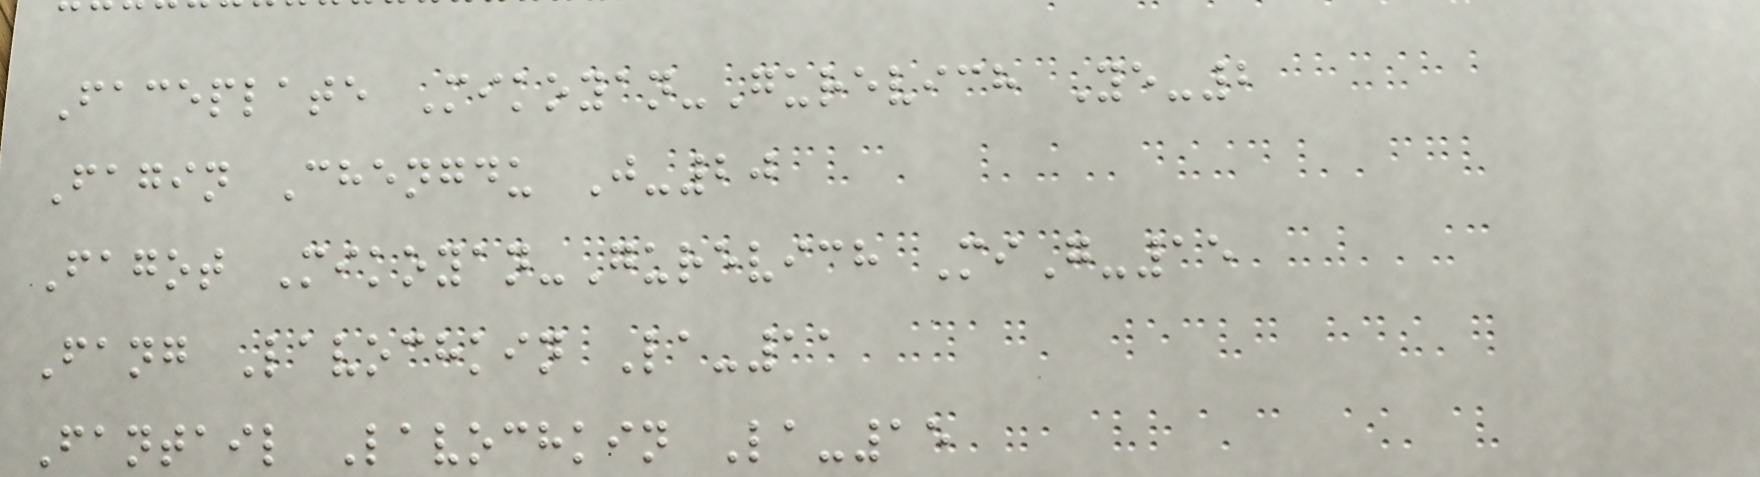Faceplate Mikoyan-Gurevich Ye-2
Fagin Chengdu J-20
Fagot Mikoyan-Gurevich MiG-15
Fang Lavochkin La-11
Fantail Lavochkin La-15
